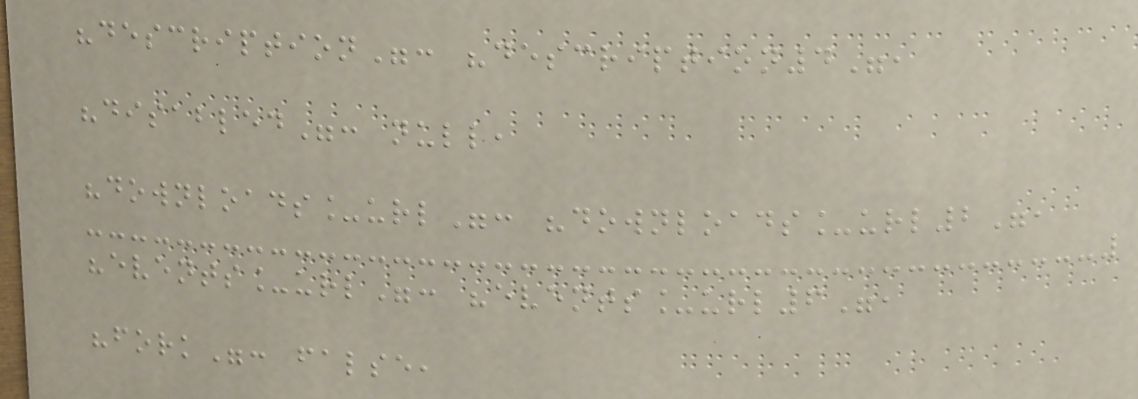"description": "description4",
"disabled": null,
"downloads_url": "downloads_url2",
"events_url": "events_url6",
"fork": false,
